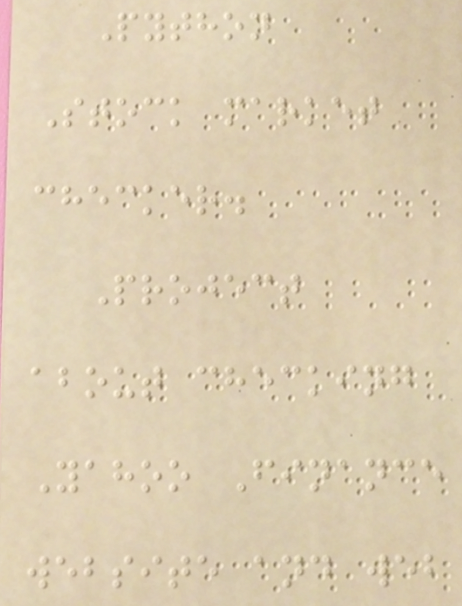Python
Stock market
checker.
Project
about checking
Yahoo Finance
website and web
